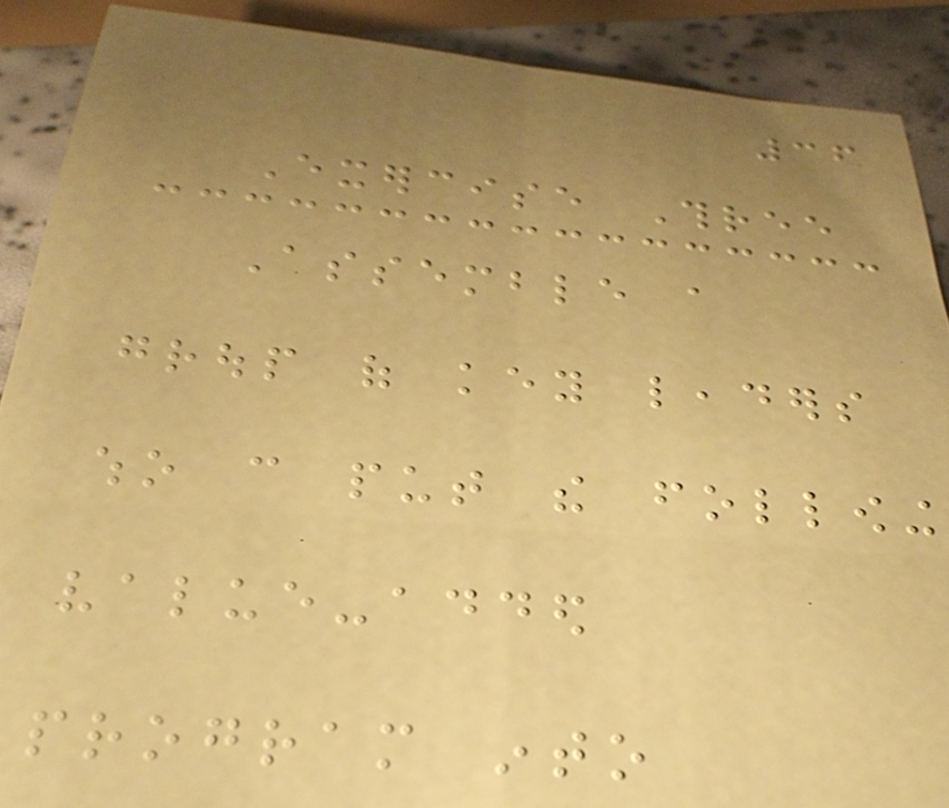36
Exercise Three
Assemble a
group of key leaders
who can put the following
value-added
program into
